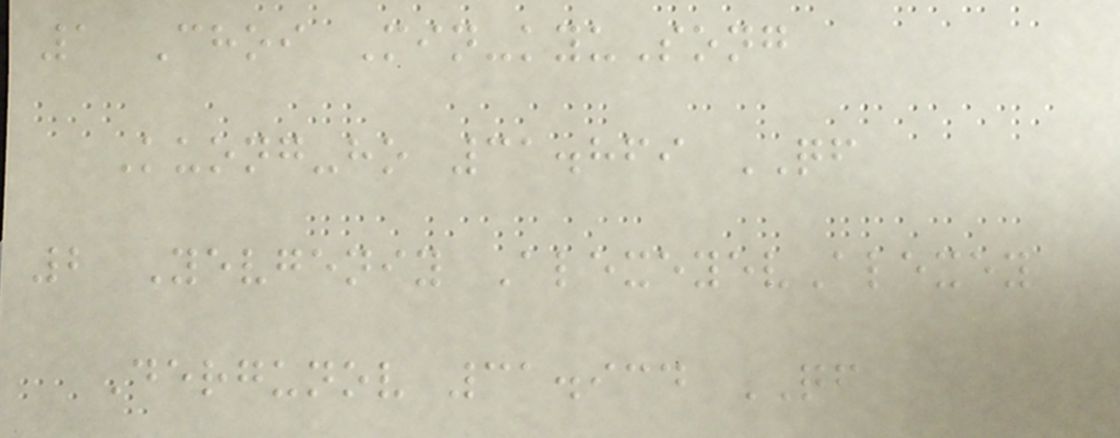1 Choi Min-kyuSong
Kuong-ho 31.869 QF
2 Yevgeniy AlexeyevAlexey
Dergunov 31.934 QF
